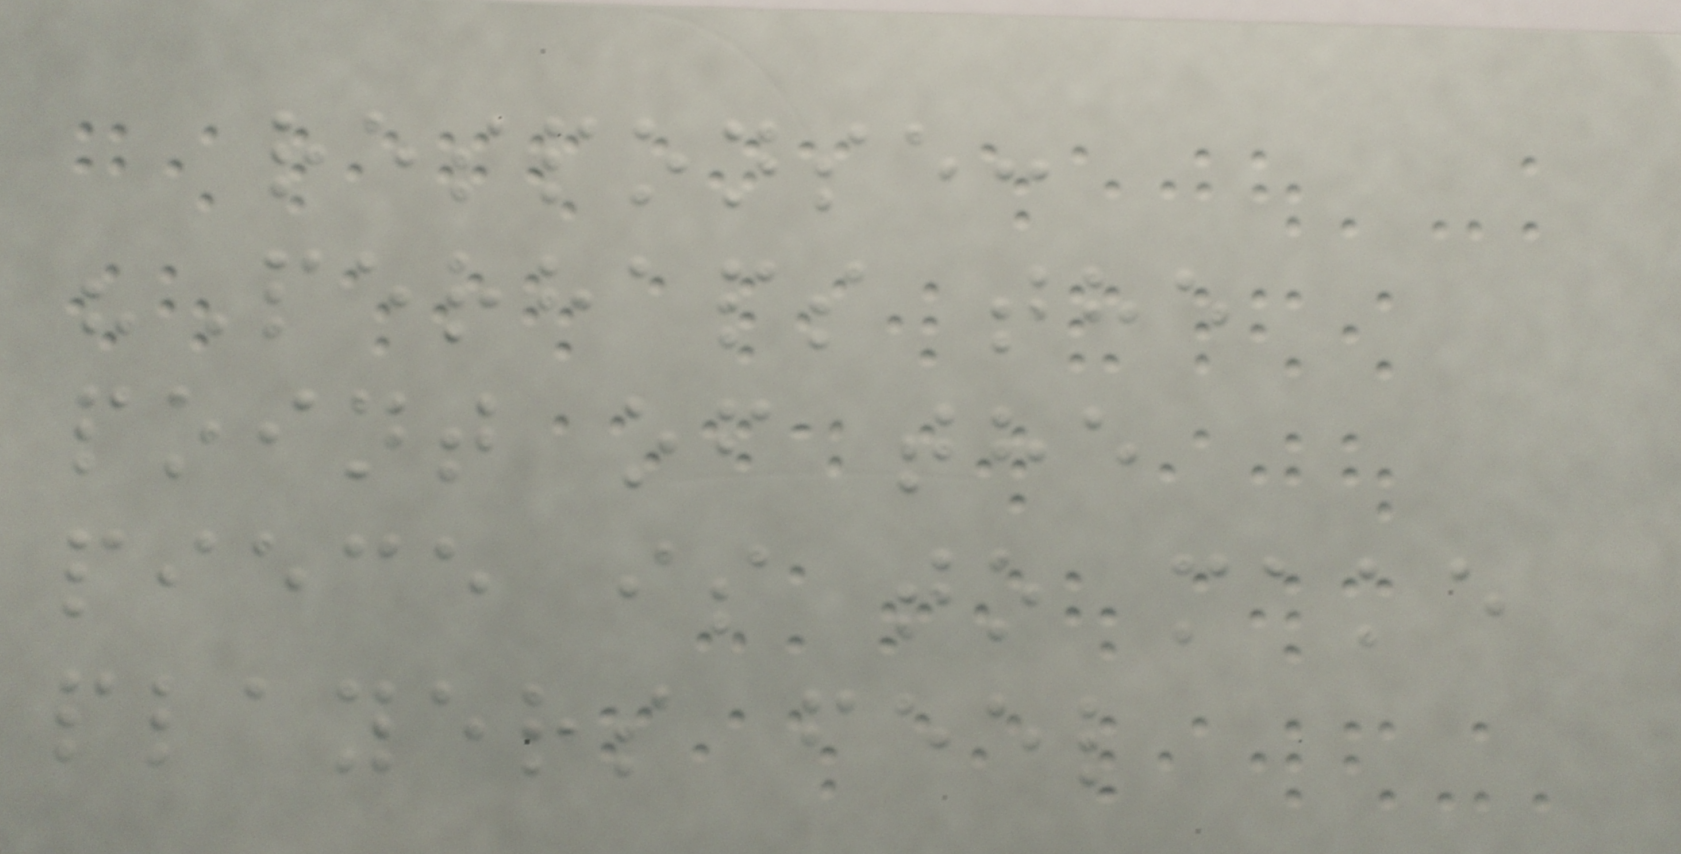response:
"Perhaps the
point of the
piece is to make
players feel
